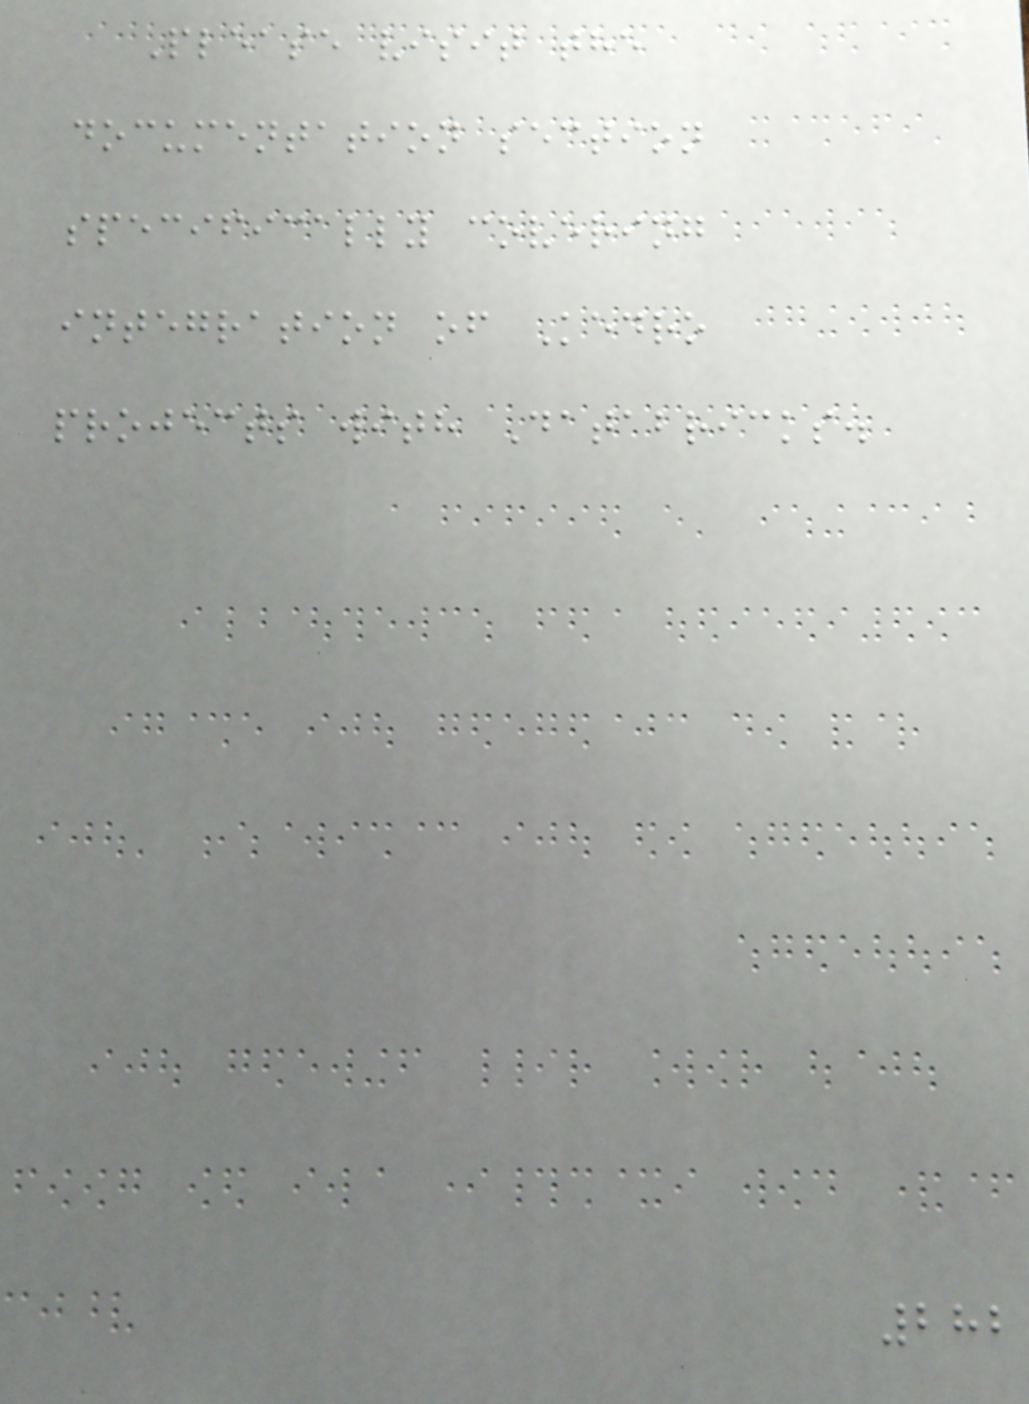Please visit the
documentation section
specifically covering
integration of Kedro
projects with Databricks.
282
